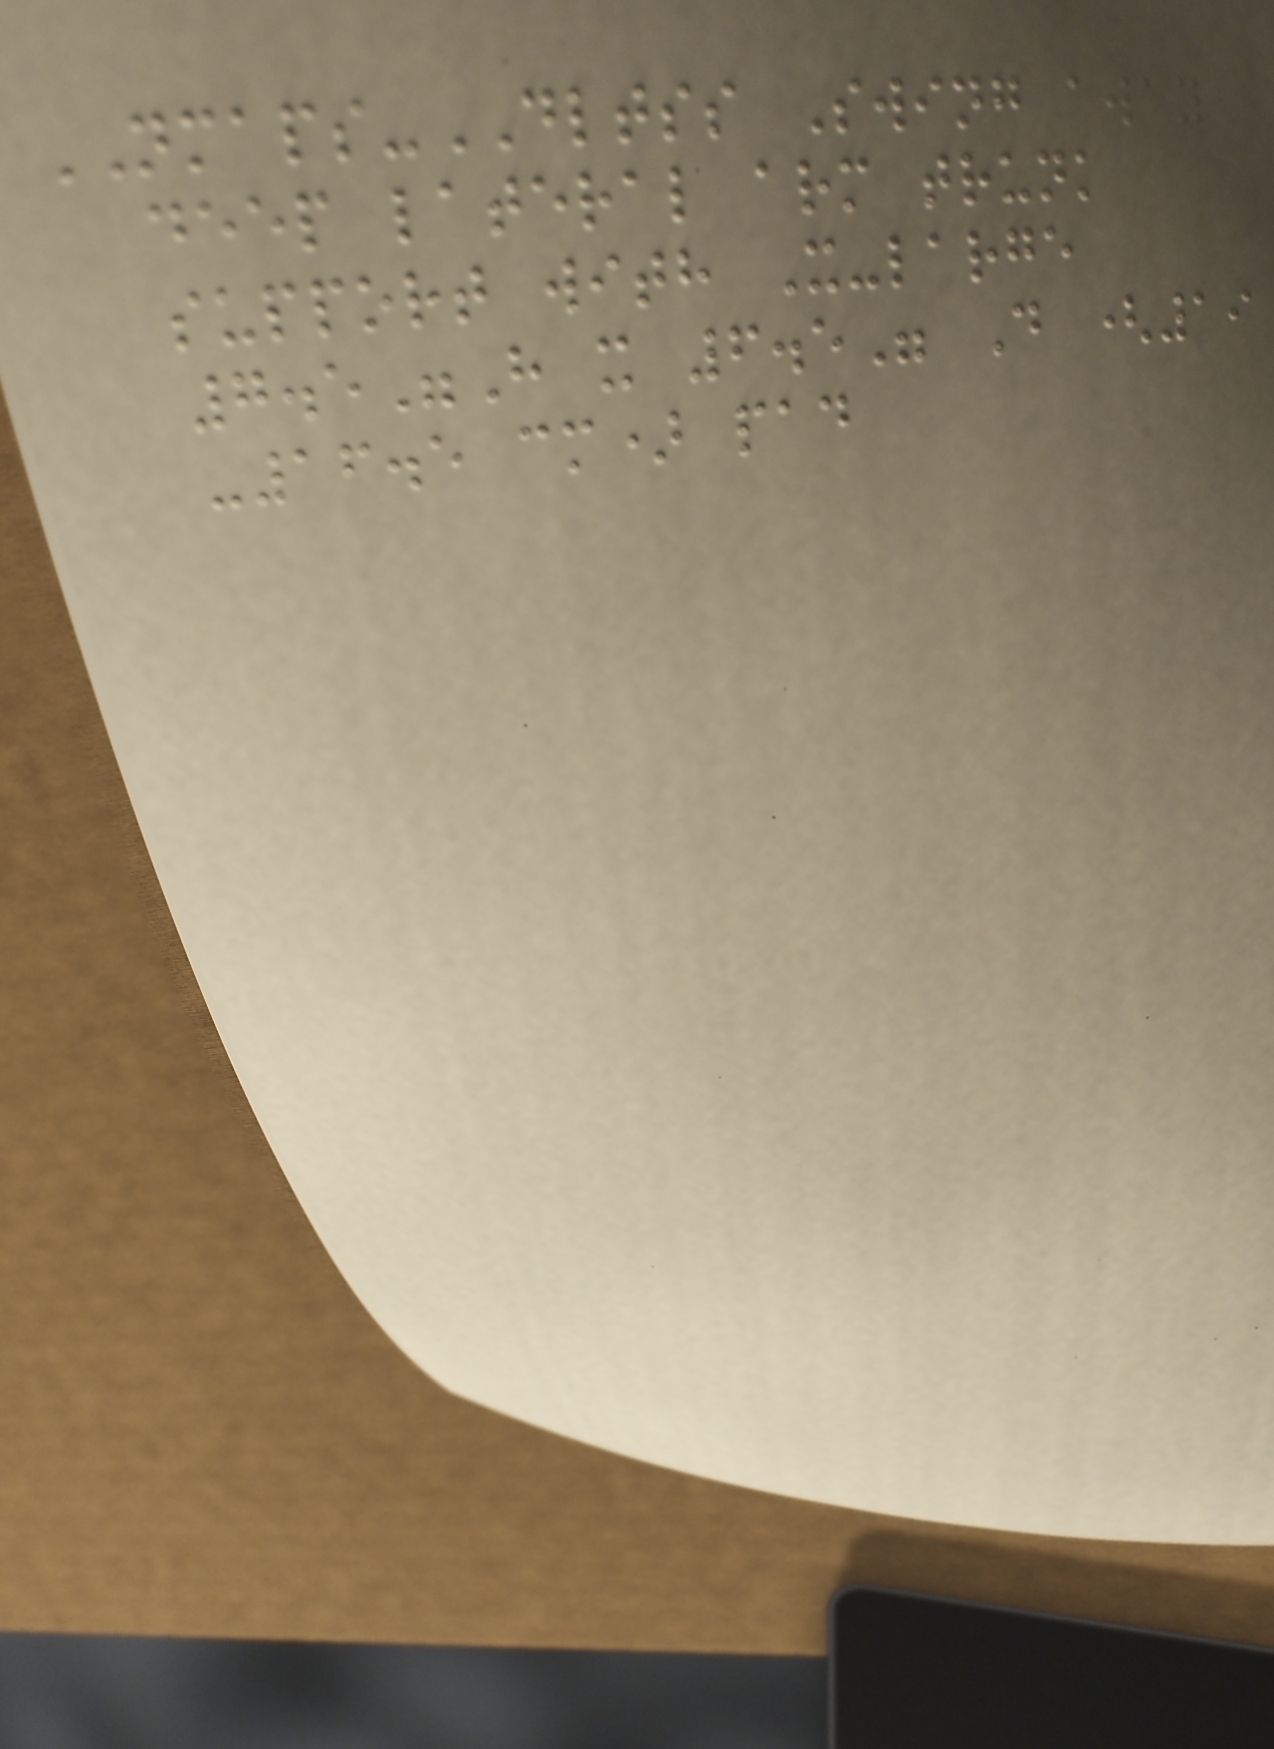NMAPS-DLTSS Swing away
deep lateral arm trunk
support with X-large
7.5"H x 6.5" D (19
-16.5 cm) pad
